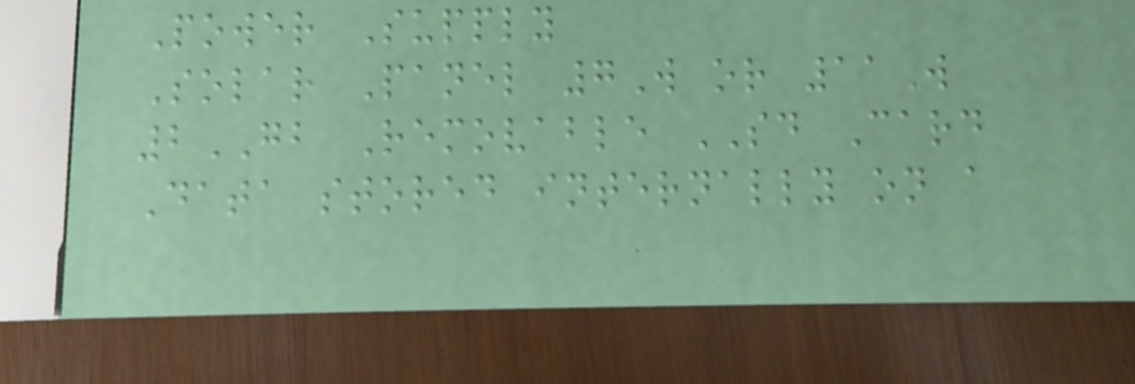Power Supply
Solar Panel 7W or 11W
2GB Removable SD Card
Data stored internally on a
